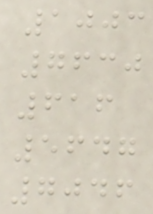1003
7630
616
5647
7046
